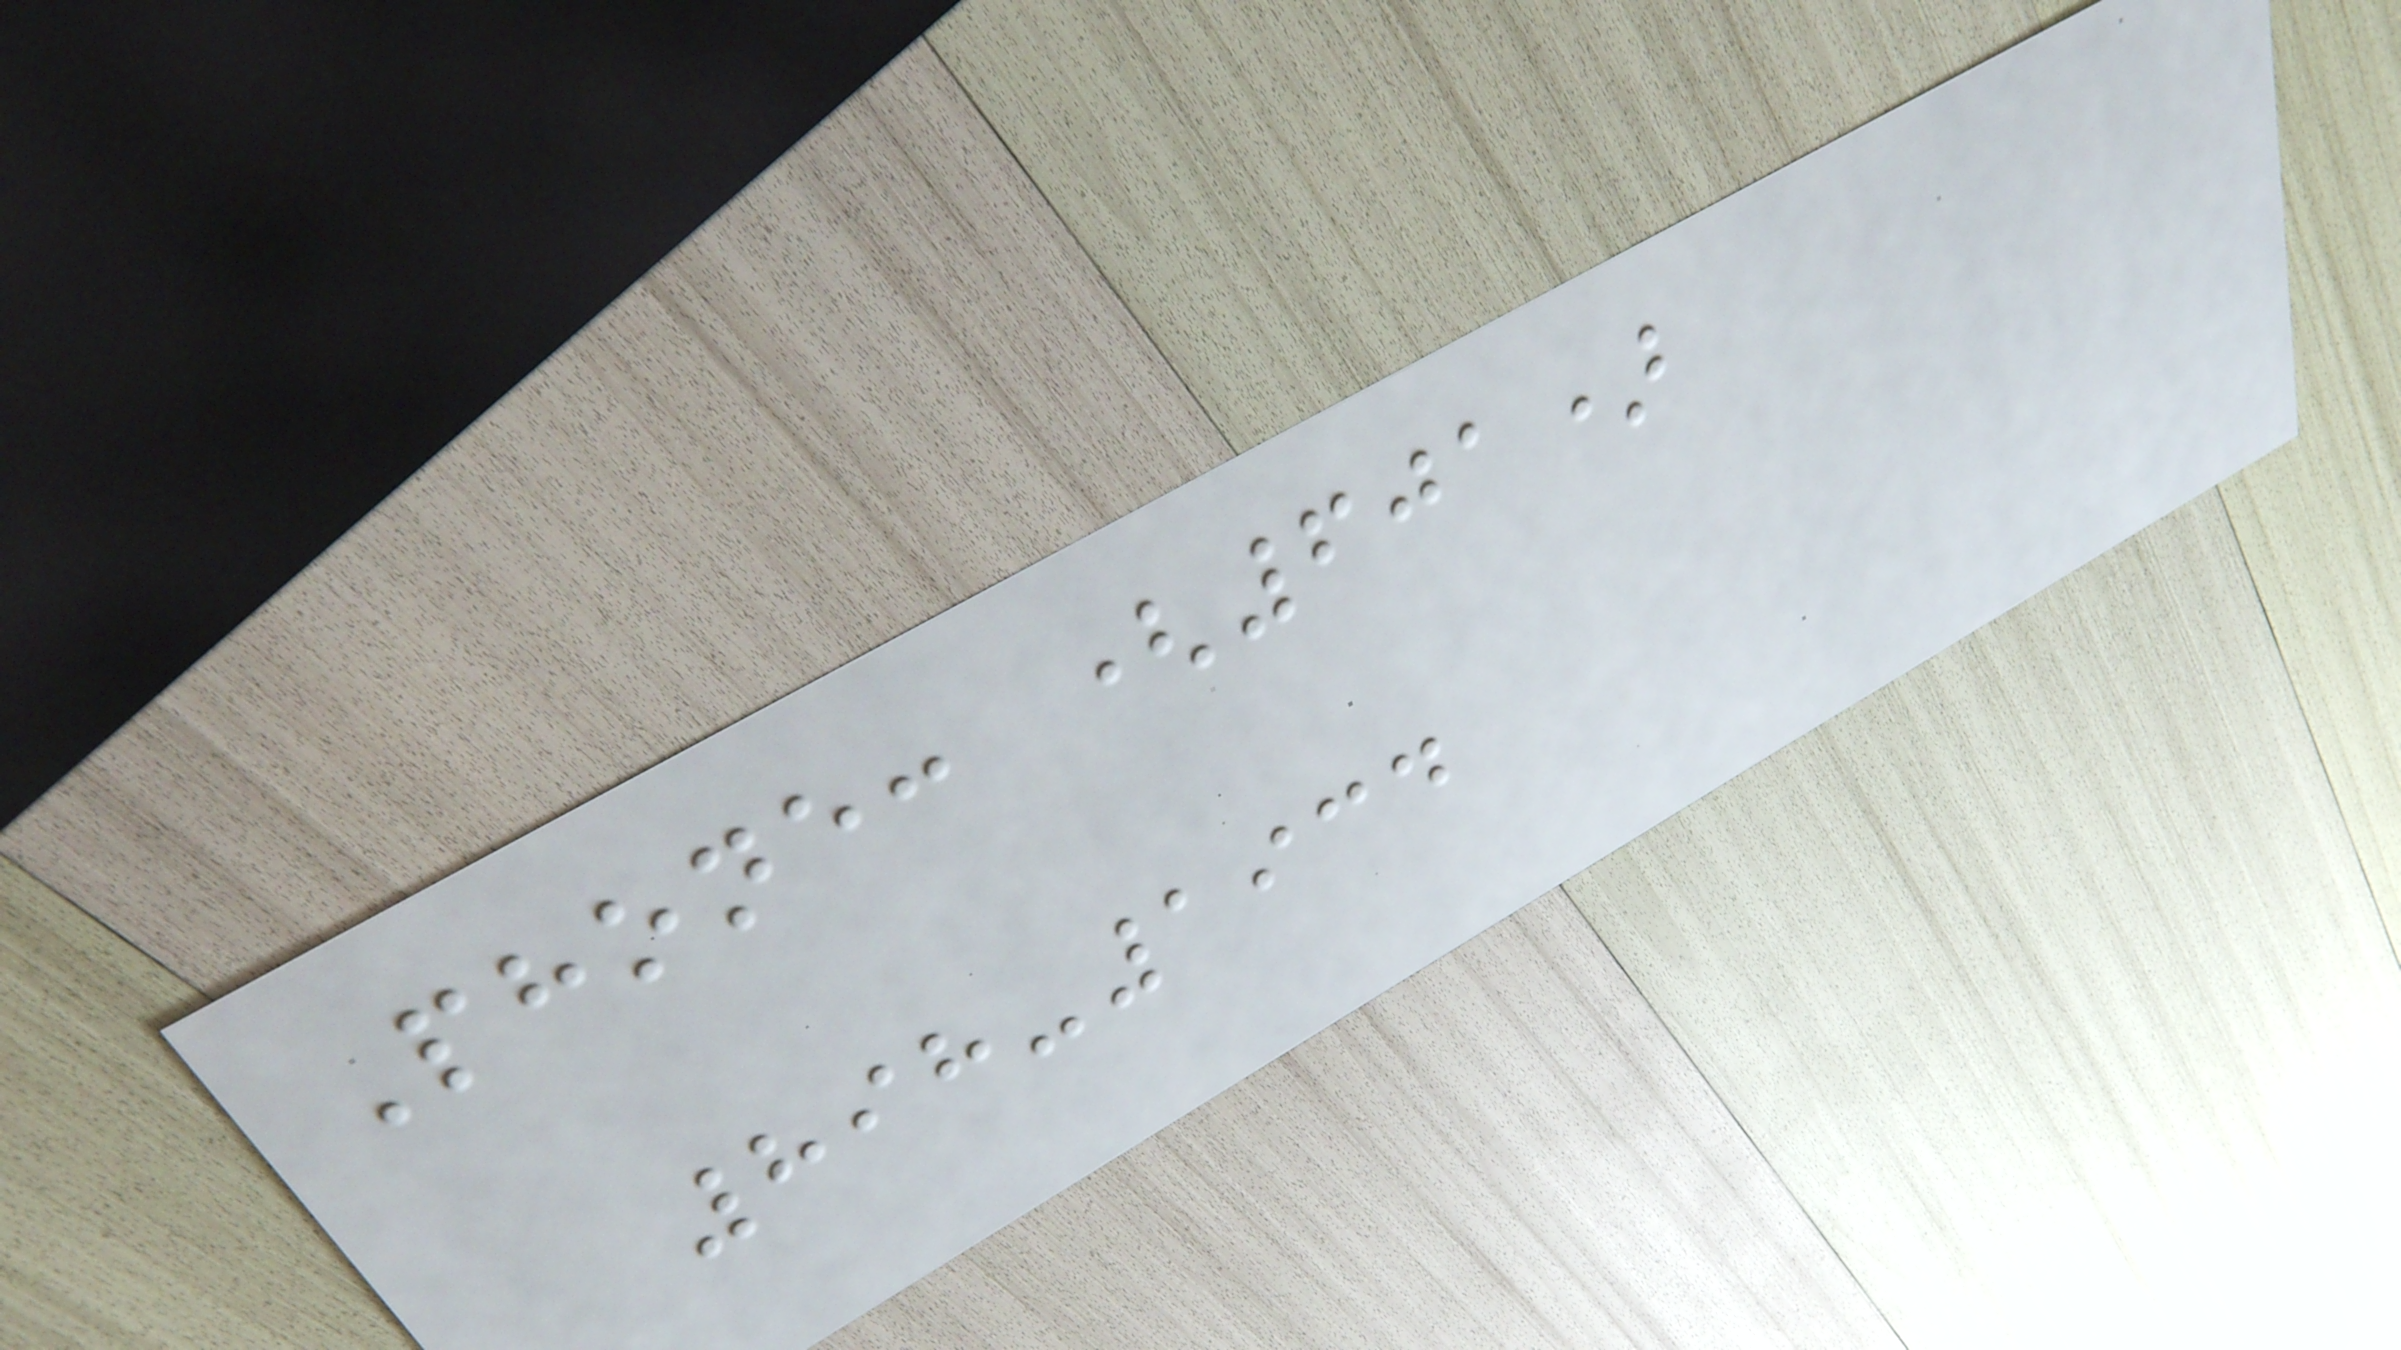Phone: (601)
898-1934
